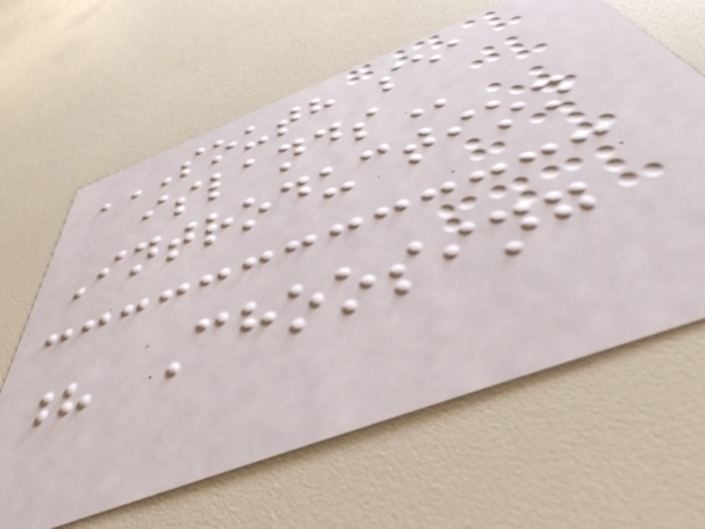SOUTH SEA
ISLANDS
Introduction
? Choosing
